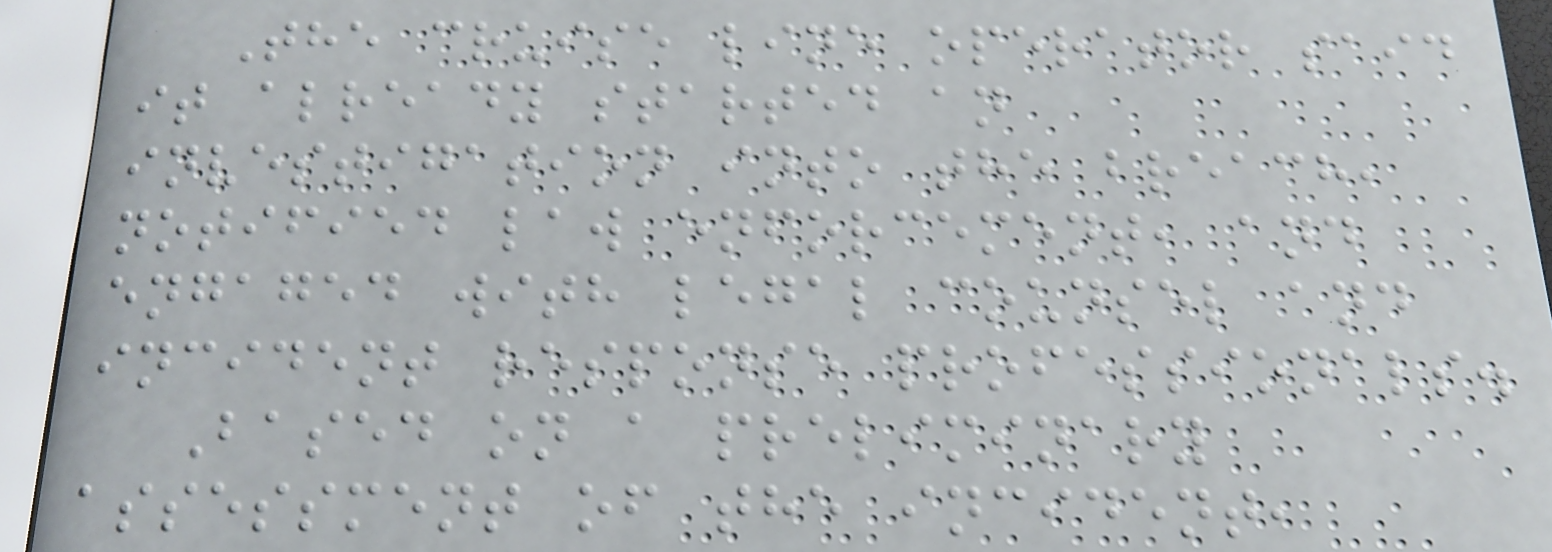The cruise line operator said
it already started an
investigation into the breach,
notified law enforcement, and
engaged with legal counsel and
incident response professionals.
Based on a preliminary
assessment of the incident,
